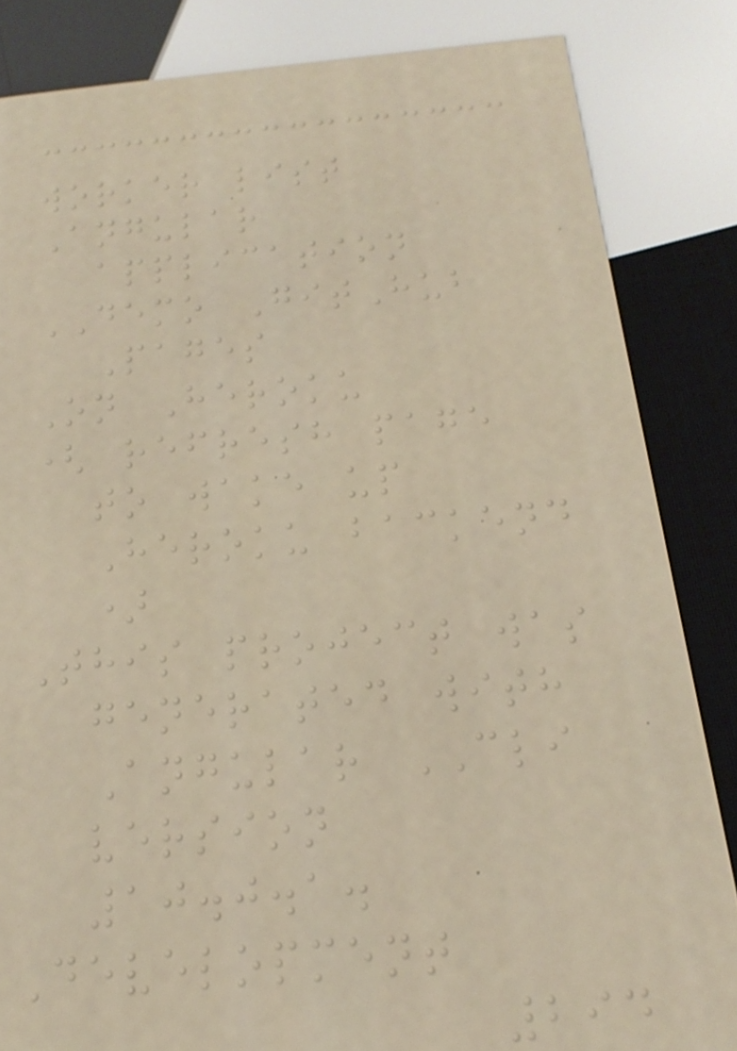worker list
Angular
application
DEMO GitHub
Pages
On Heroku
( refresh page
to wake up
Heroku backend
)
This project was
generated with
Angular CLI
version
10.0.1.
Development
294
